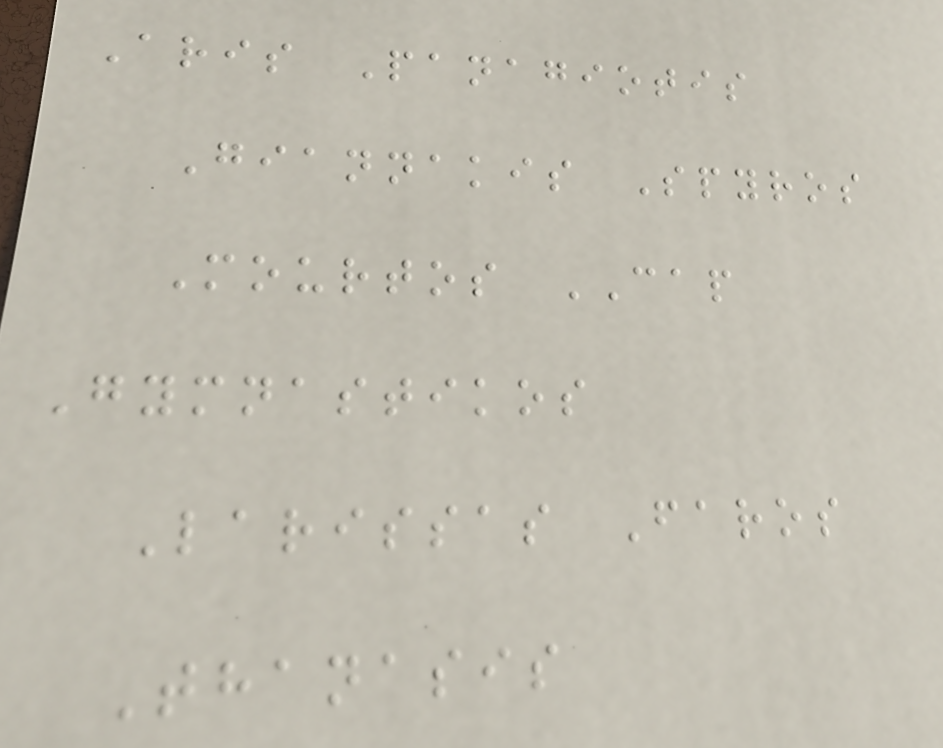Aris Panagiotis
Giannakis Spyros
Mourtos CAP
Gymnastikos
Larissas Faros
Thanasis
